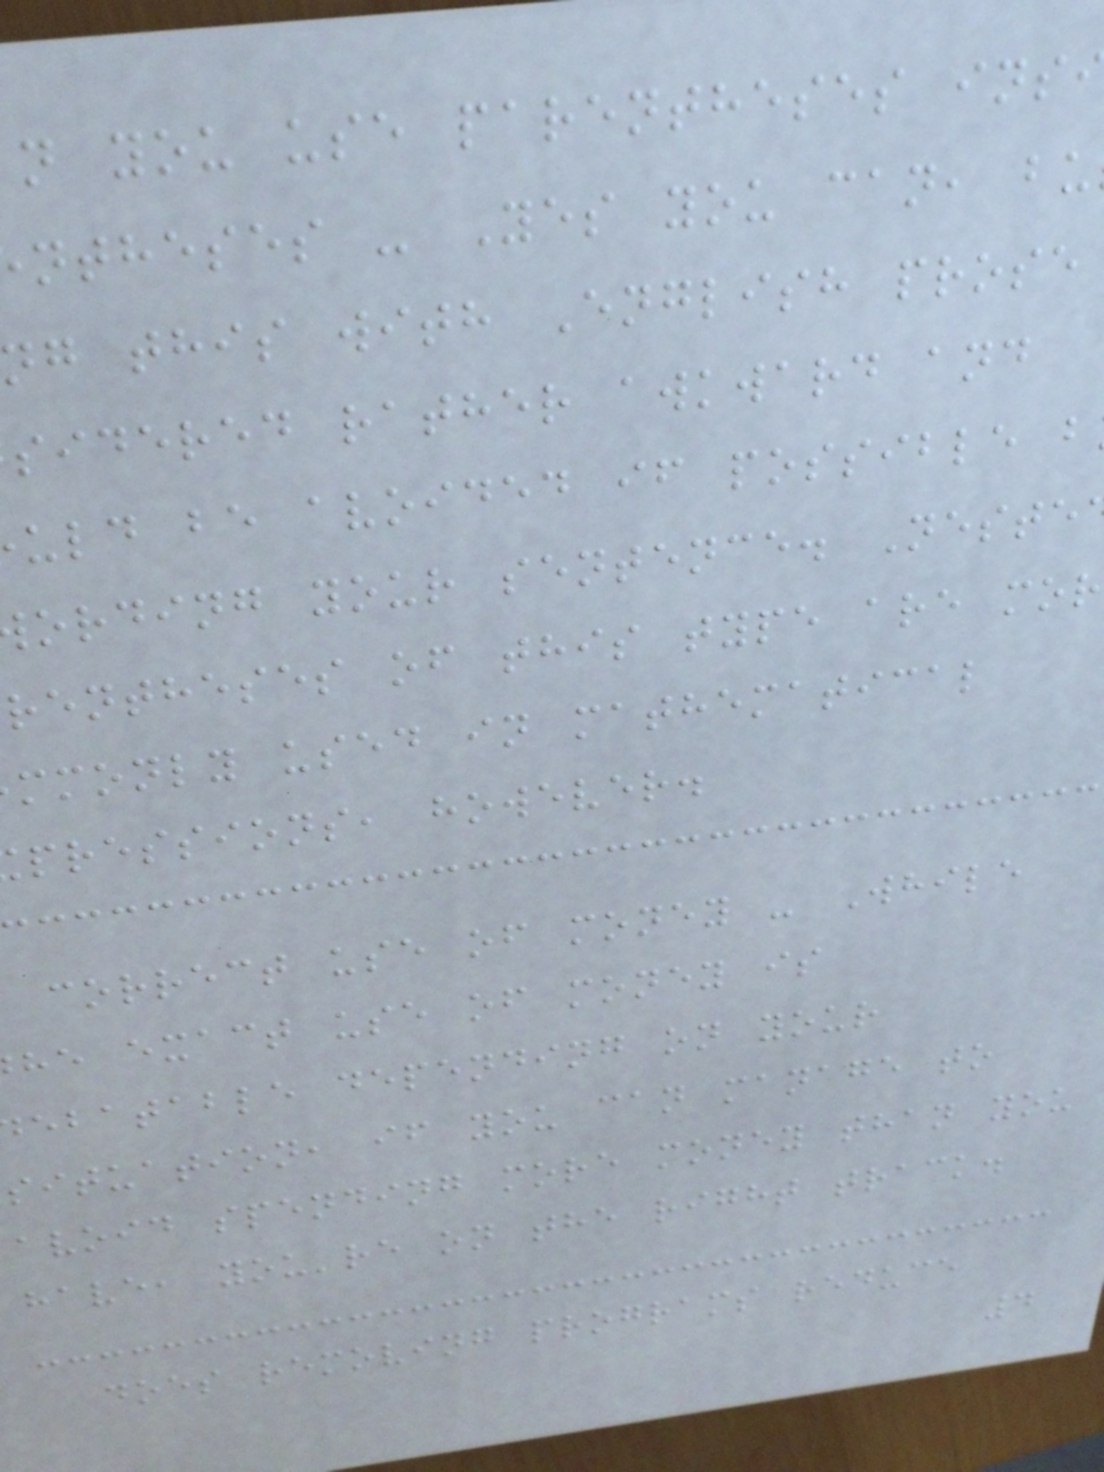n you use parentheses ins
ntheses - Yes you can, bu
ng this with English prose
sidered rather awkward and
uld be avoided if possible b
ording your sentence. Neste
rentheses of this type are mor
mmonly used in mathematical
pressions, however.
correct use of money - While
he exact use of money is
ebatable depending on your
situation, if you can manage to
avoid spending more money than you
have, you're on the right track.
does removing programs reduce
4
